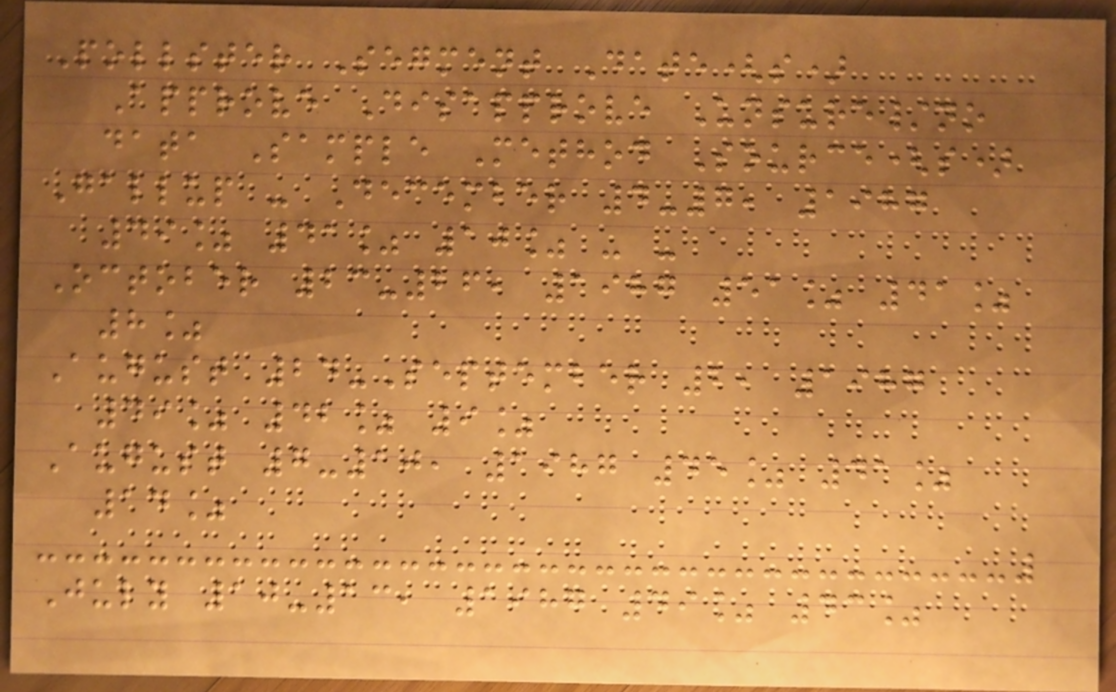Pollster Segment Date(s)
Approve Disapprove Unsure/no
data Sample Method Source(s)
Gallup - December 4-7, 1987
49% 41% 10% - -
October 23-26, 1987 51% 41%
8%
August 24-September 2, 1987
49% 42% 9%
August 7-10, 1987 45% 41%
14%
July 10-13, 1987 49% 43%
